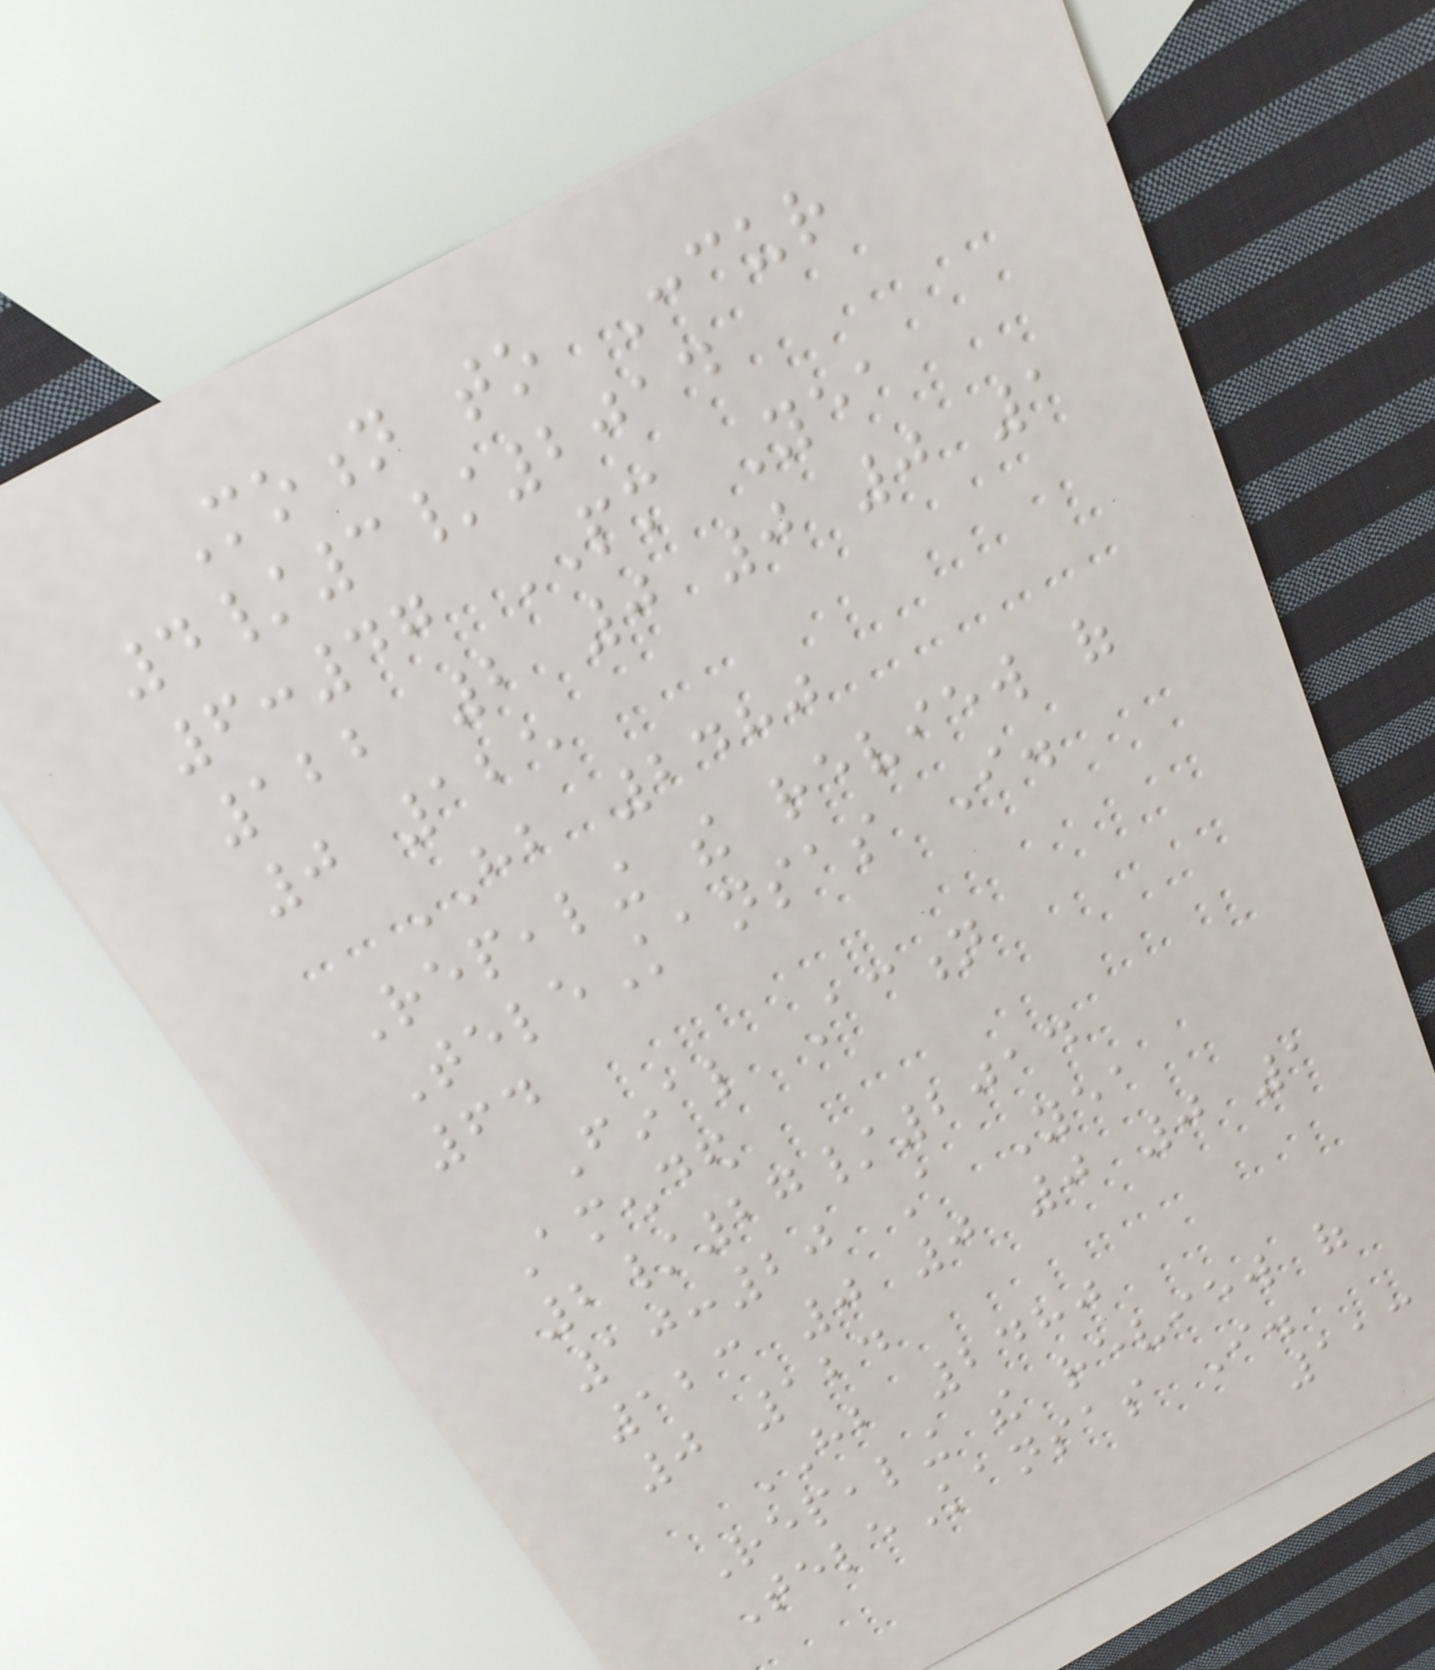Motion to Concur
4/3/2014
6:47 PM Yea
122 2 0 0 0 1
0 125
HB 2480
Repealing the review of
TeleKansas I.
64
Final Action
Amended
2/27/2014
10:20 A Yea
123 0 0 0 0 1
0 124
HB 2480
Repealing the review of
TeleKansas I.
113
